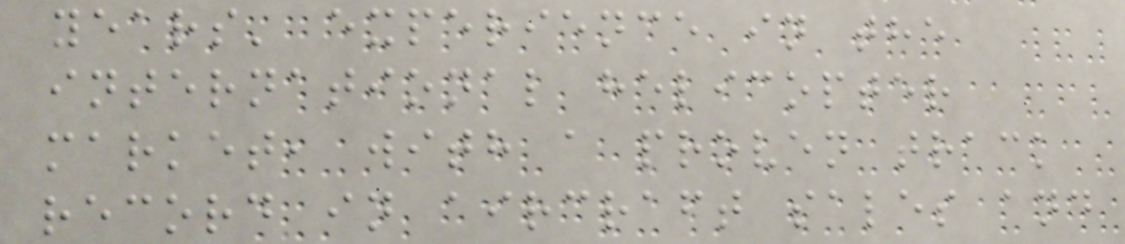years' experience in the
international helicopter
market, with a proven track
record in aircraft sales and
